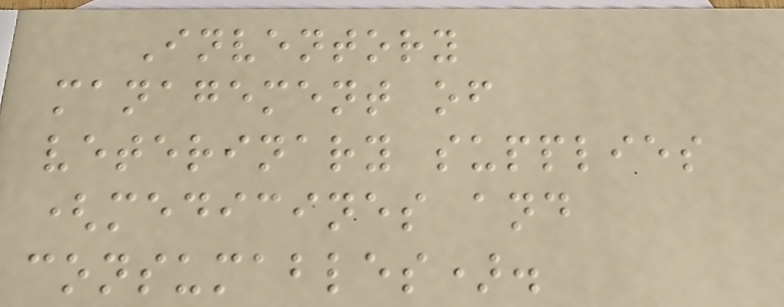Inventory
management of
veterinary supplies
(medicines and
consumables).
